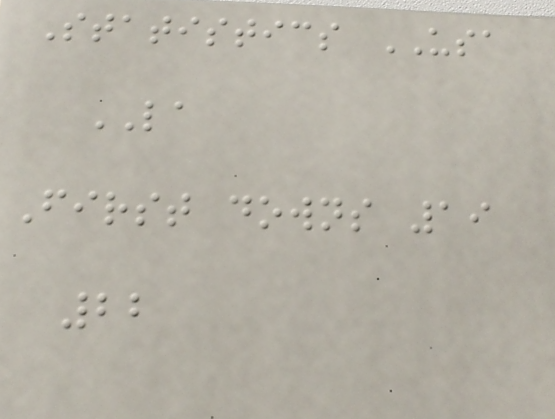Statistics USA
LA
First downs 19
22
